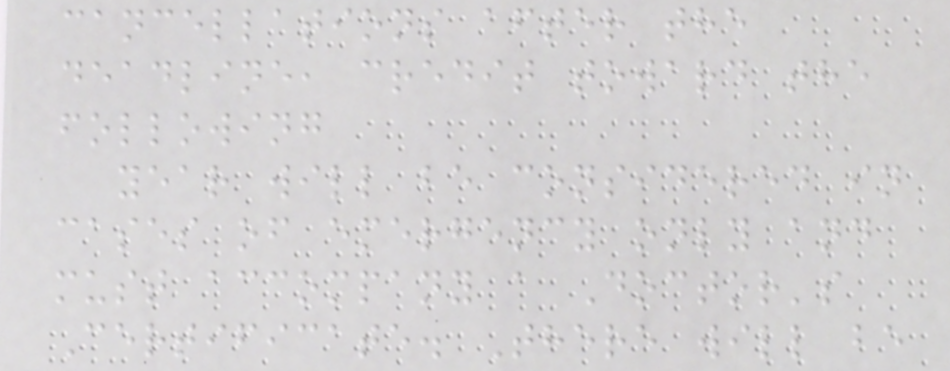cancellations after the
deadline, credit toward the
following
year will be considered in
cases of emergency only and
must accompany a Doctor's
Certificate. There will be
